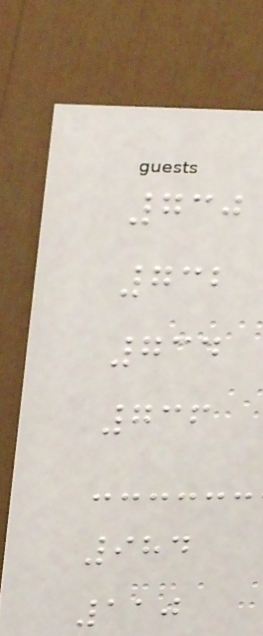730
732
734
736
984
110
